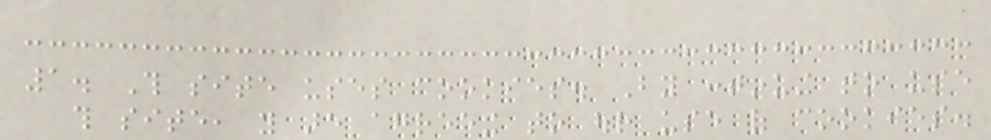1. This site uses cookies. By continuing to use
this site, you are agreeing to our use of cookies.
